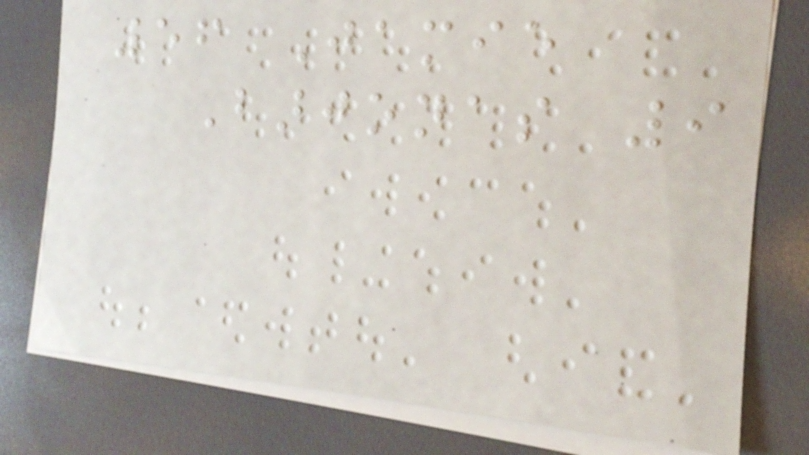56 Jamie
Barjonas 9
